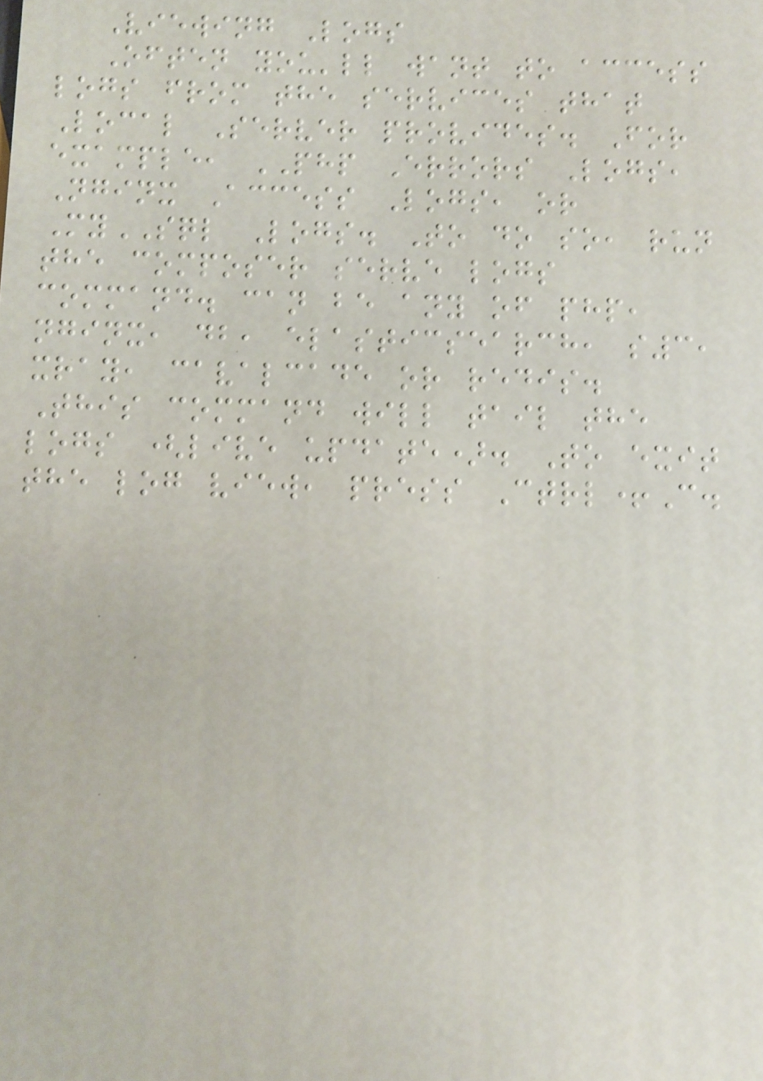Viewing Logs
Often you'll want to access
logs from the services that
Local Server provides. For
example, PHP Errors Logs,
Nginx Access Logs, or
MySQL Logs. To do so, run
the composer serve logs
command. can be any of php,
nginx, db, elasticsearch, s3,
xray, cavalcade or redis.
This command will tail the
logs (live update). To exit
the log view, press Ctrl+C.
